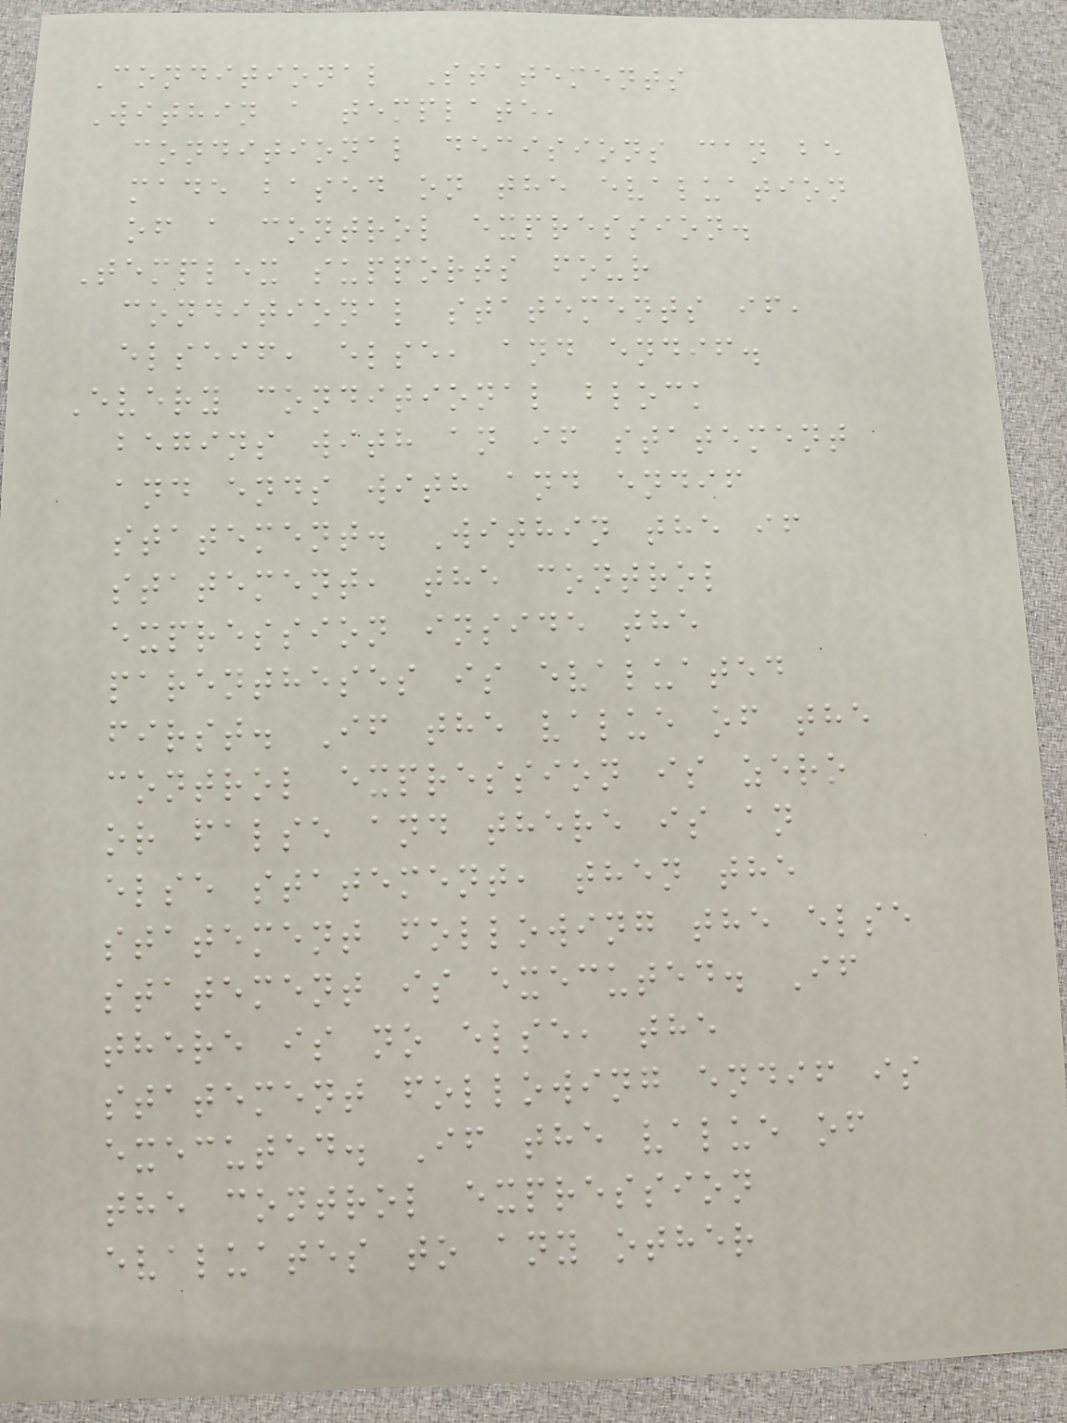Conditional Statements
Within a template,
conditional decisions can be
made based on the evaluation
of a control expression.
Templex supports four
conditional statements if,
elseif, else, and endif.
Every conditional block
begins with an if statement
and ends with and endif
statement. Within the if
statement, the control
expression inside the
parentheses is evaluated
first. If the value of the
control expression is zero
or false and there is an
else statement, then the
statement following the else
statement is executed. If
there is no else, the
statement following endif is
executed. If the value of
the control expression
evaluates to any other
